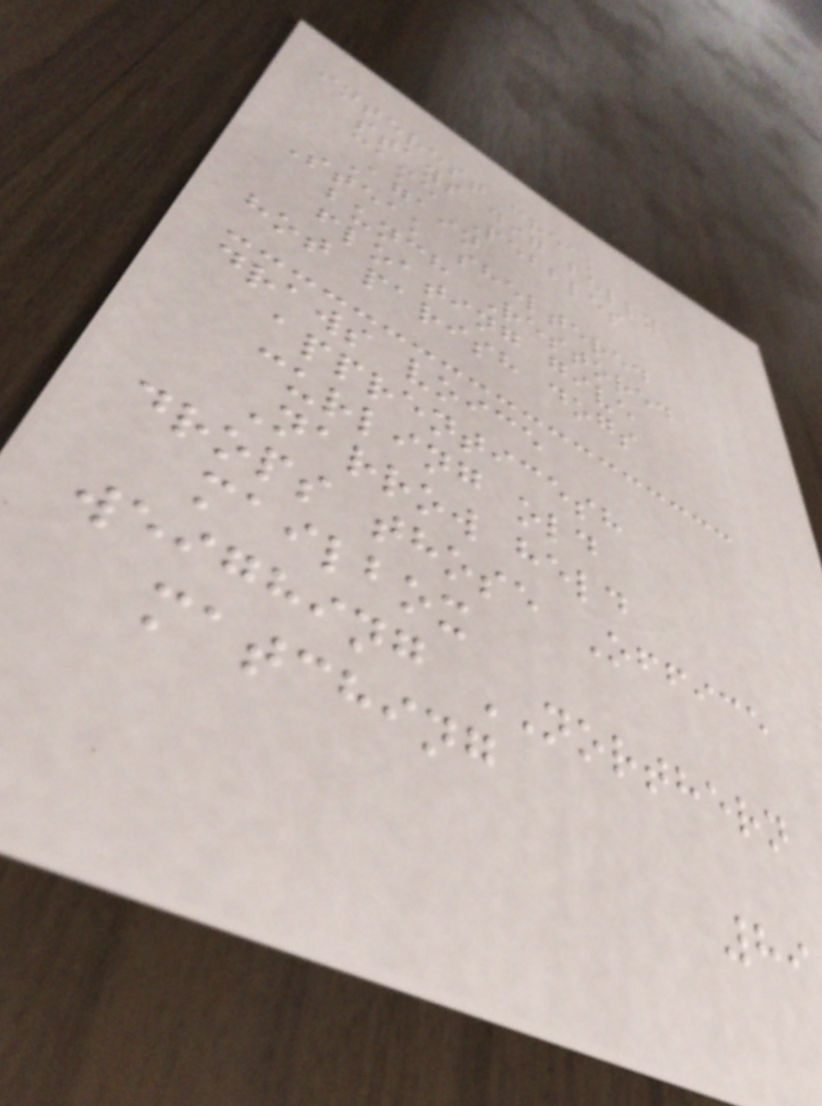interest creak
stays dig belly
came Pebbles
Again
Steak sheltered
bunch Restored
floating give
hot parish dogs
draws voice
apprenticesh
curling old
Narrow held
drops those Office
mailbox
weighing NORTHERN
matching
89
